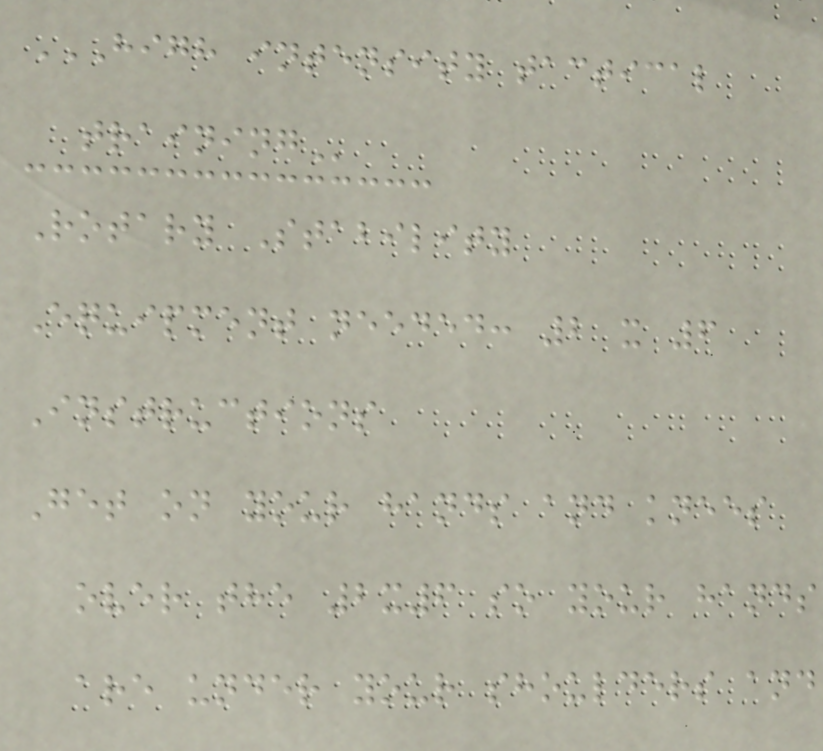HIGH INTENSITY TACTICAL
TRAINING
Rotary Stability
Equipment needed: 2 x 6
Instructions
Get on your hands and knees
over the 2x6 so your hands
are under your shoulders and
